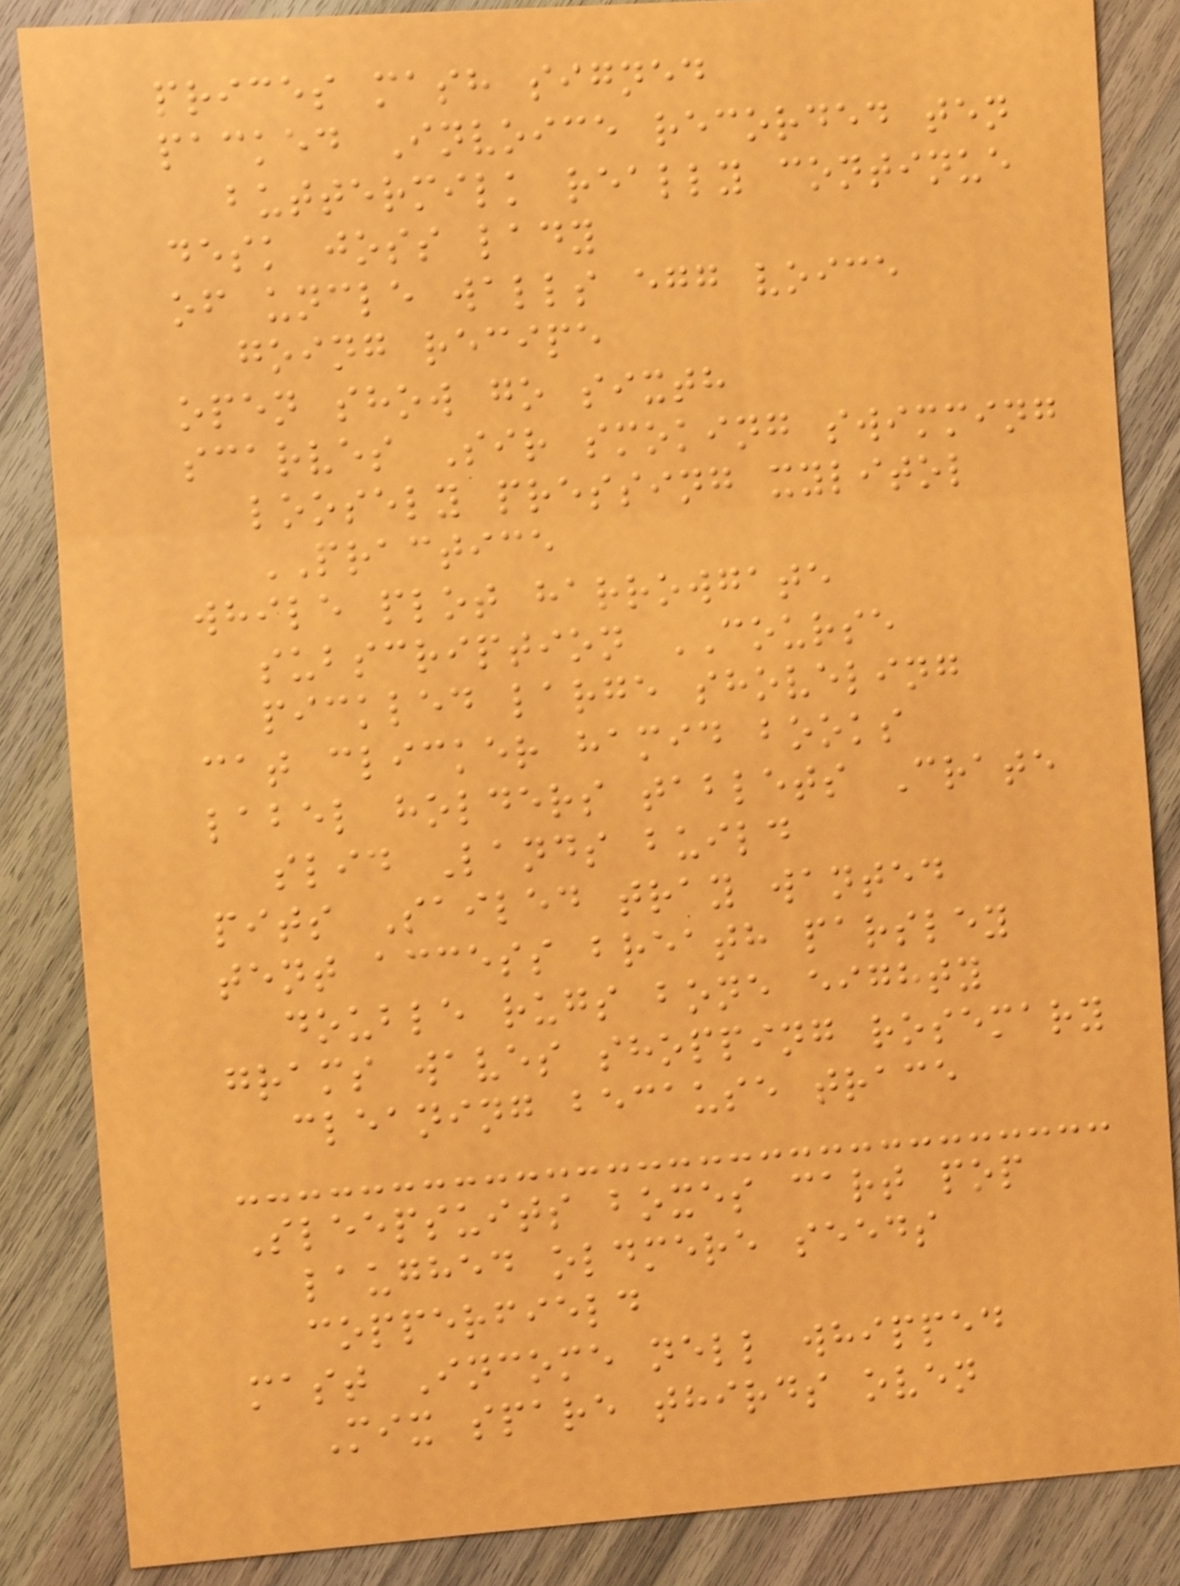prices mash signed
packed Invoice recorded ten
buttermilk really continue
desk joss lady
of uncle walls egg voice
going recipe
open show go sixth
scarves Sir smoking swimming
loosely pressing xylitol
PRACTICE
while plot harrowgate
subscription COURSE
pickled large shoveling
cat clicker hamid books
label holders tablets Crate
slid Lands build
pits Sailed tray wanted
tent access breath parsley
double rugs bone eighty
grams waves shopping rosemary
cleaning because trace
Sleepsuits boxes cart pop
laughed oldmere seeds
copperfield
mast Income nell whipped
Mix spare thirds oven
